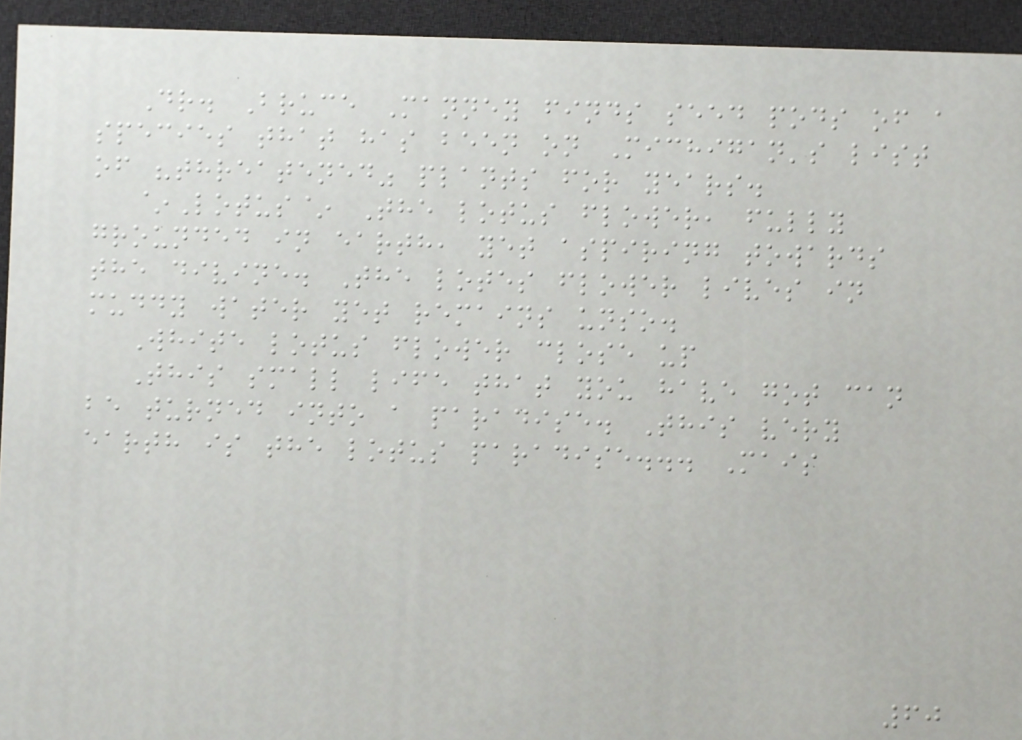Dr. Bruce Manney finds seed pods of a
species that has been on Michigan's list
of "threatened" plants for years.
~Lotus~ The lotus flower, fully
grounded in earth, yet aspiring towards
the divine. The lotes flower lives in
muddy water yet remains unso.
White lotus flower close up
This small life that you have got can
be turned into a paradise. This very
earth is the lotus paradise... Mais
60
